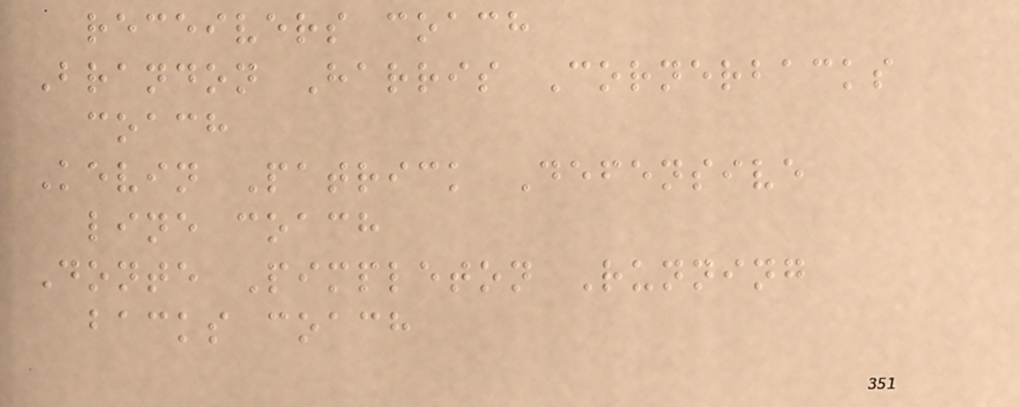receivers coach
Brandon Harris Cornerbacks
coach
Kevin Patrick Defensive
line coach
Donte Pimpleton Running
backs coach
